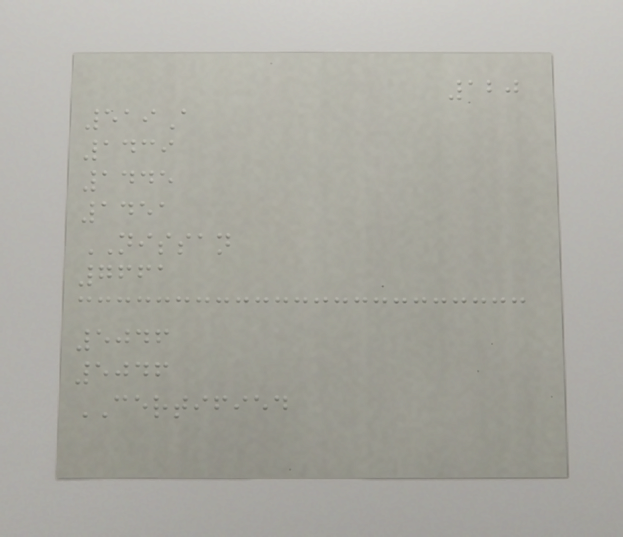120
519A
1439
1445
1451
NISSAN
7661
5046
5046
CERTIFIED
